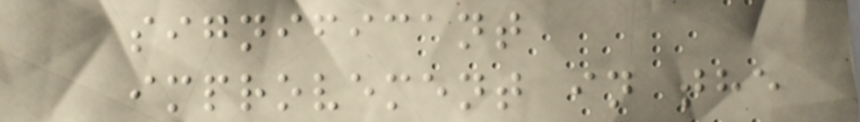significant
improvement in the
